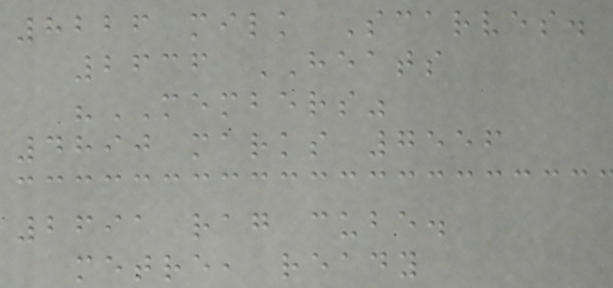8226 milk Scarves.
2636 HEATS
"MEMBERS"
4890 marks 7556
2691 rag cube.
metre, ready
